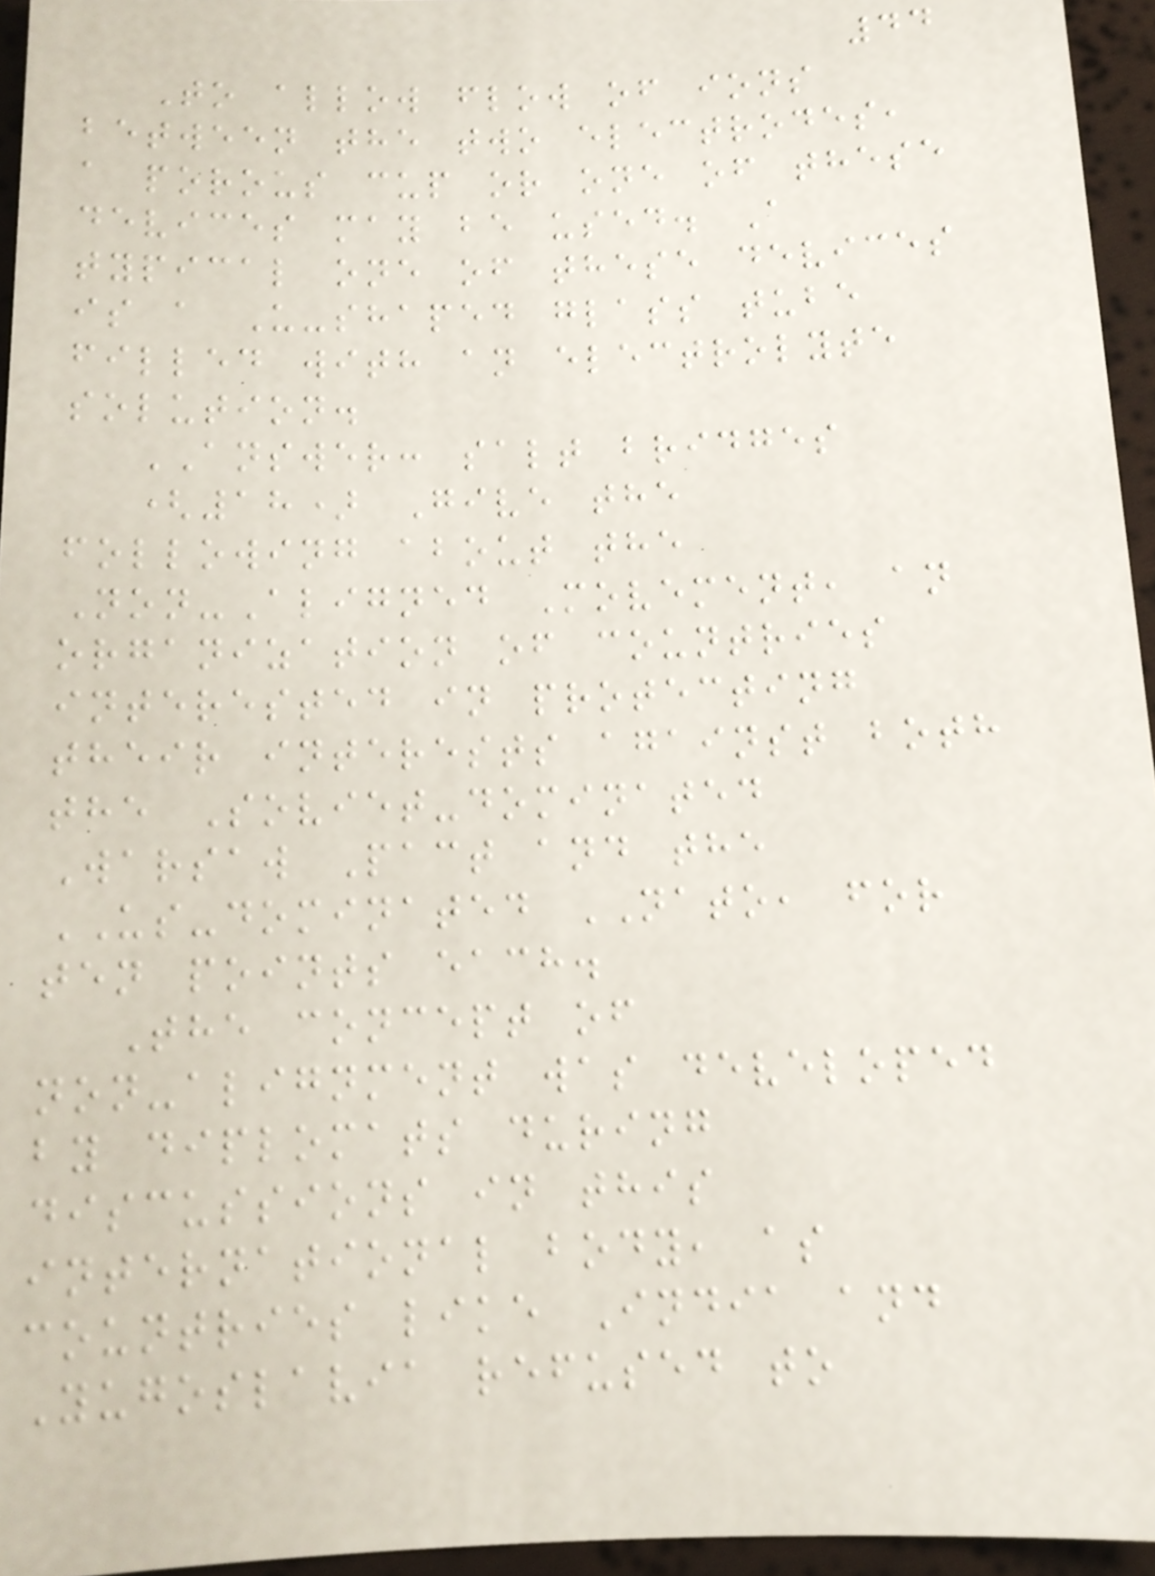44
To allow flow of ions
between the two electrodes,
a porous cup or one of these
devices may be used. A
typical one of these devices
is a U-shaped glass tube
filled with an electrolyte
solution.
ANSWER: salt bridges
(18) Give the
following about the
Non-Aligned Movement, an
organization of countries
interested in protecting
their interests against both
the Soviet-dominated
Warsaw Pact and the
US-dominated NATO, for
ten points each.
The concept of
non-alignment was developed
by diplomats during
discussions in this
international body, as
countries like India and
Yugoslavia refused to
